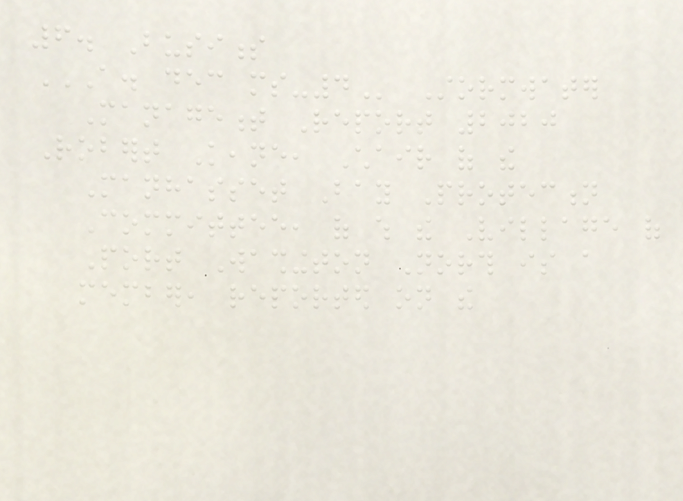6. Business
A. DEC MS-4 Stormwater
Management Report 2020
Robert Keane, Chair of the
Manhasset Bay Protection
Committee, of which the Village of
Port Washington North is a
member, reported on the
